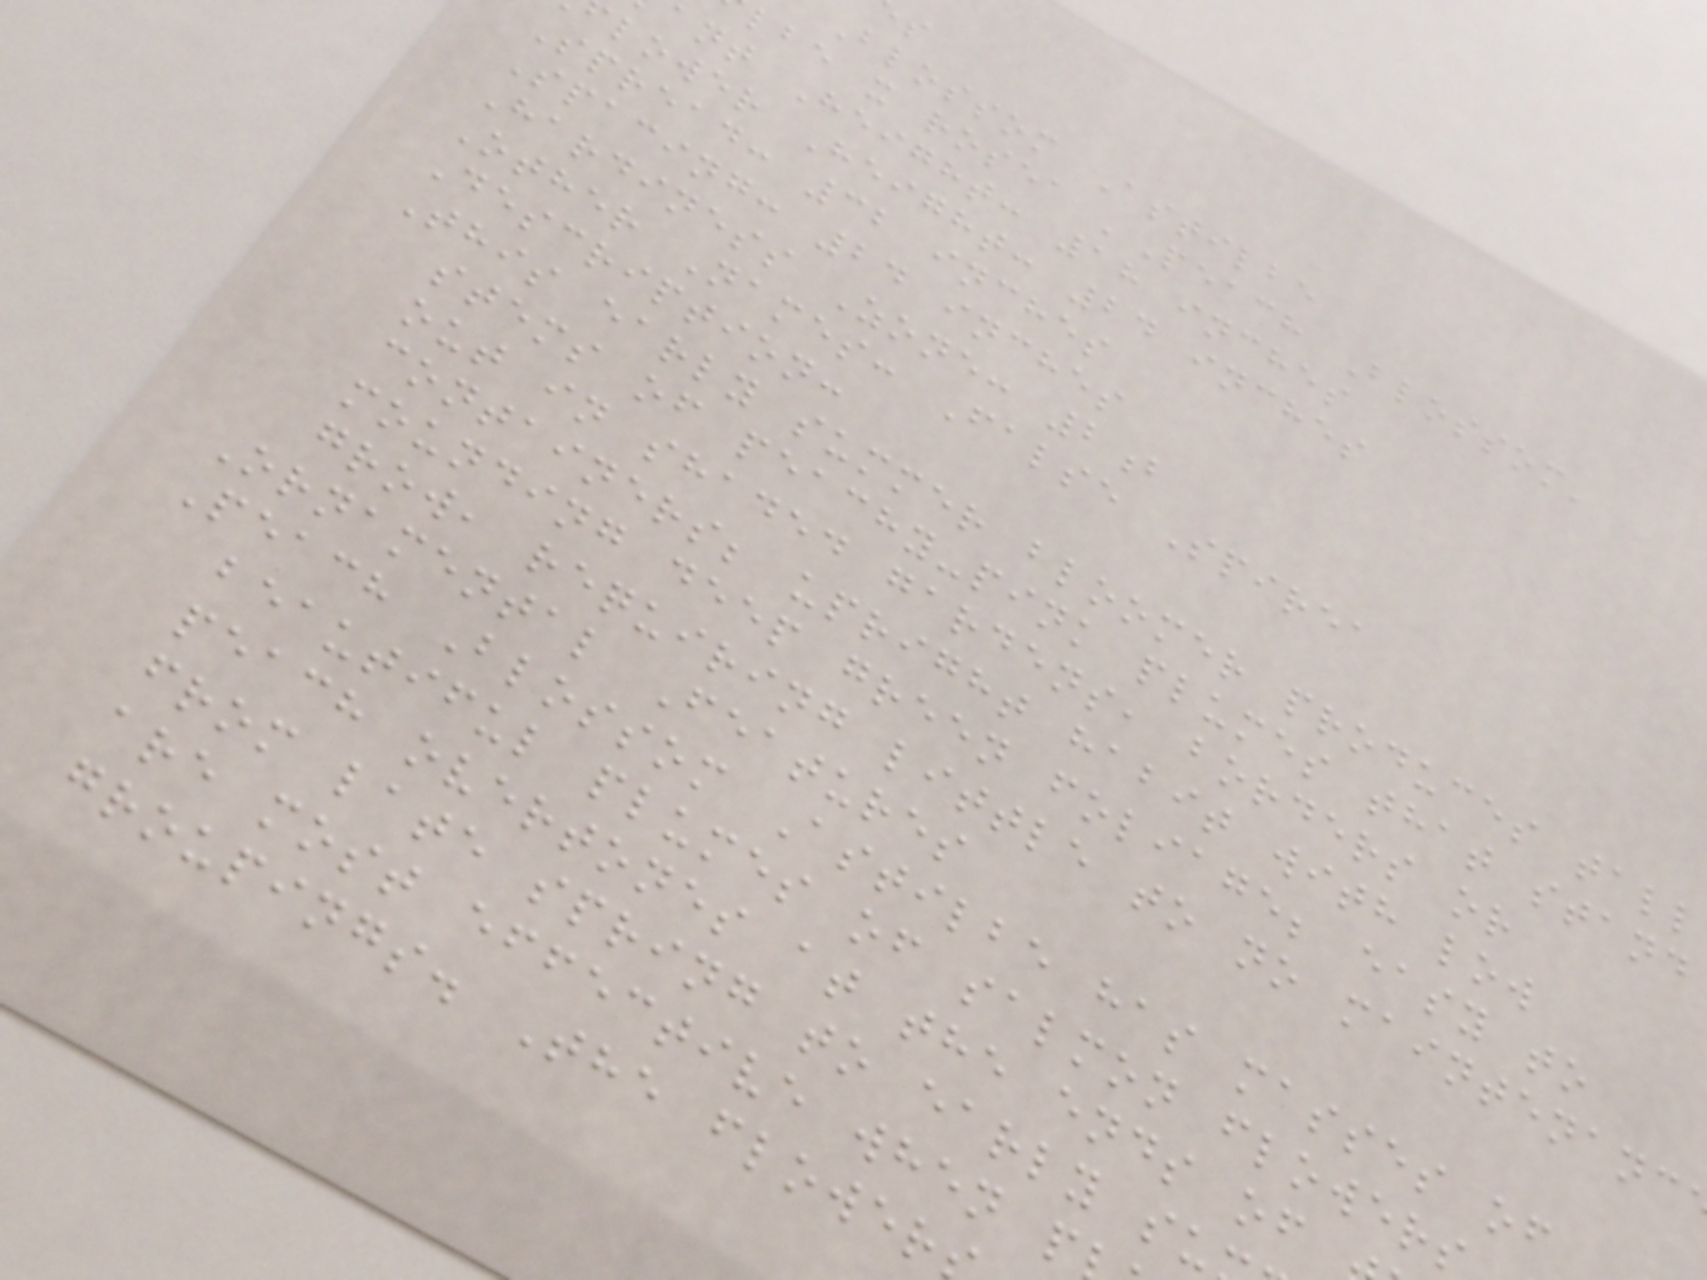Blossom Astilbe
lbe x rosea 'Peach Blossom'
ant Height: 18 inches
lower Height: 24 inches
Spread: 32 inches
Spacing: 24 inches
Hardiness Zone: 2b
Other Names: False Spirea
Description:
This early summer bloomer produces tall
stems of peachy-pink plumes that stand
out in shaded gardens, borders or
containers; upright habit with low
mounding deep green foliage; easy to
grow, requiring little to no maintenanc
Ornamental Features
Peach Blossom Astilbe has masses of
beautiful plumes of salmon flowers
peach overtones at the ends of
from late spring to early su
are most effective when p
groupings. The flower
